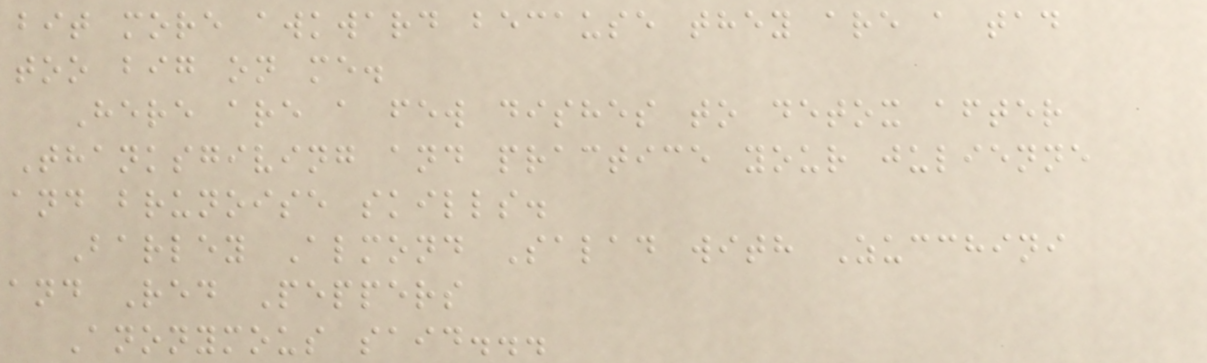bit more awkward because they are a tad
too big on me.
Here are a few dishes to detox after
Thanksgiving and practice your julienne
and brunoise skills.
Barley Almond Salad with Zucchini
and Red Peppers
Anonymous said...
